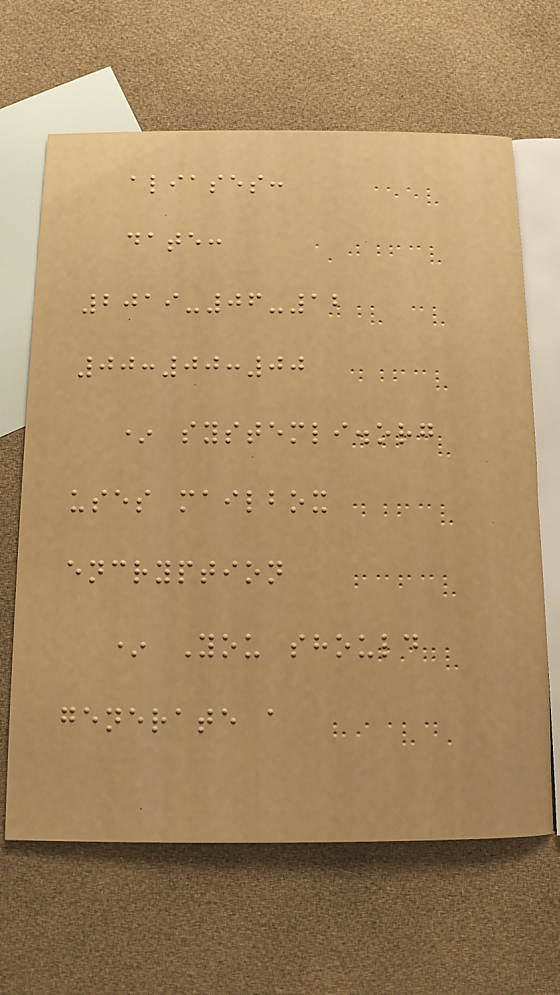aliases:
date:
2019-06-12
00:00:00
* systemli.org
uses mailbox
encryption
* You should
generate a
